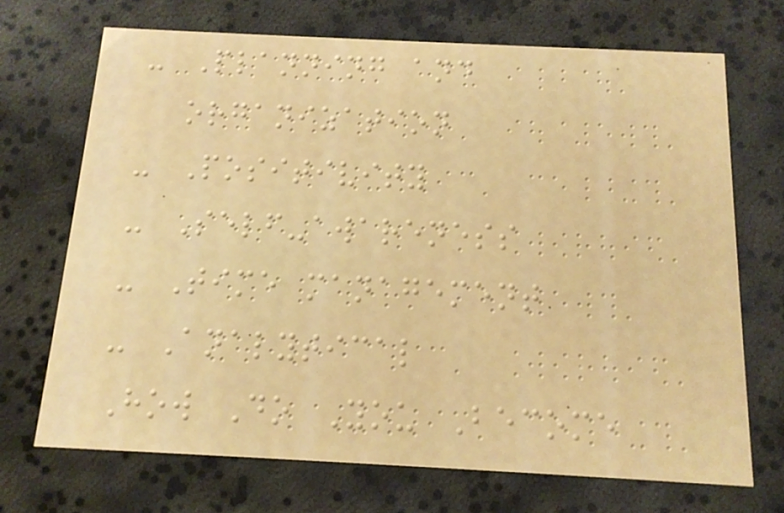- Planning and
organization
- Positivity
- Self-awareness
- Time management
- Analytical
How Do You Become
